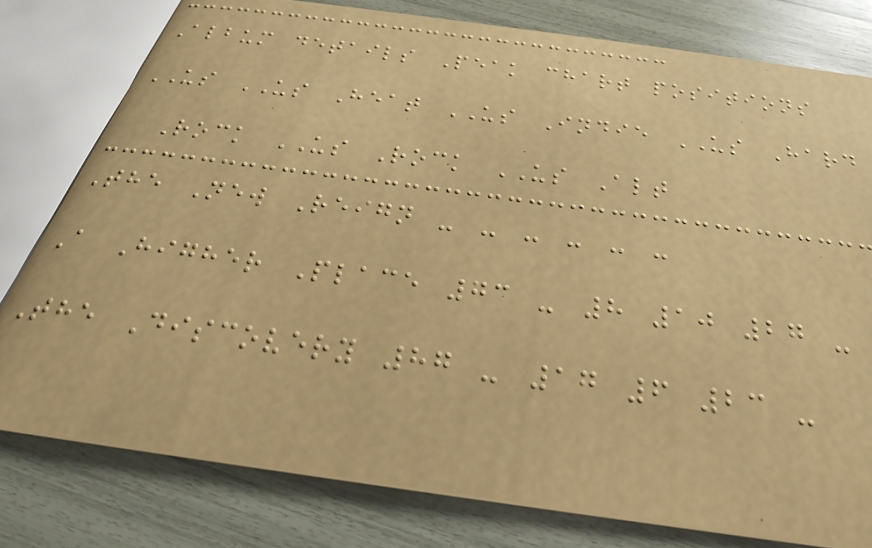Album details Peak chart positions
US US Heat US Indie US Hard
Rock US Rock US Alt
The New Reign - - - - - -
A Higher Place 73 - 8 10 27 -
The Discovery 87 - 17 6 23 -
